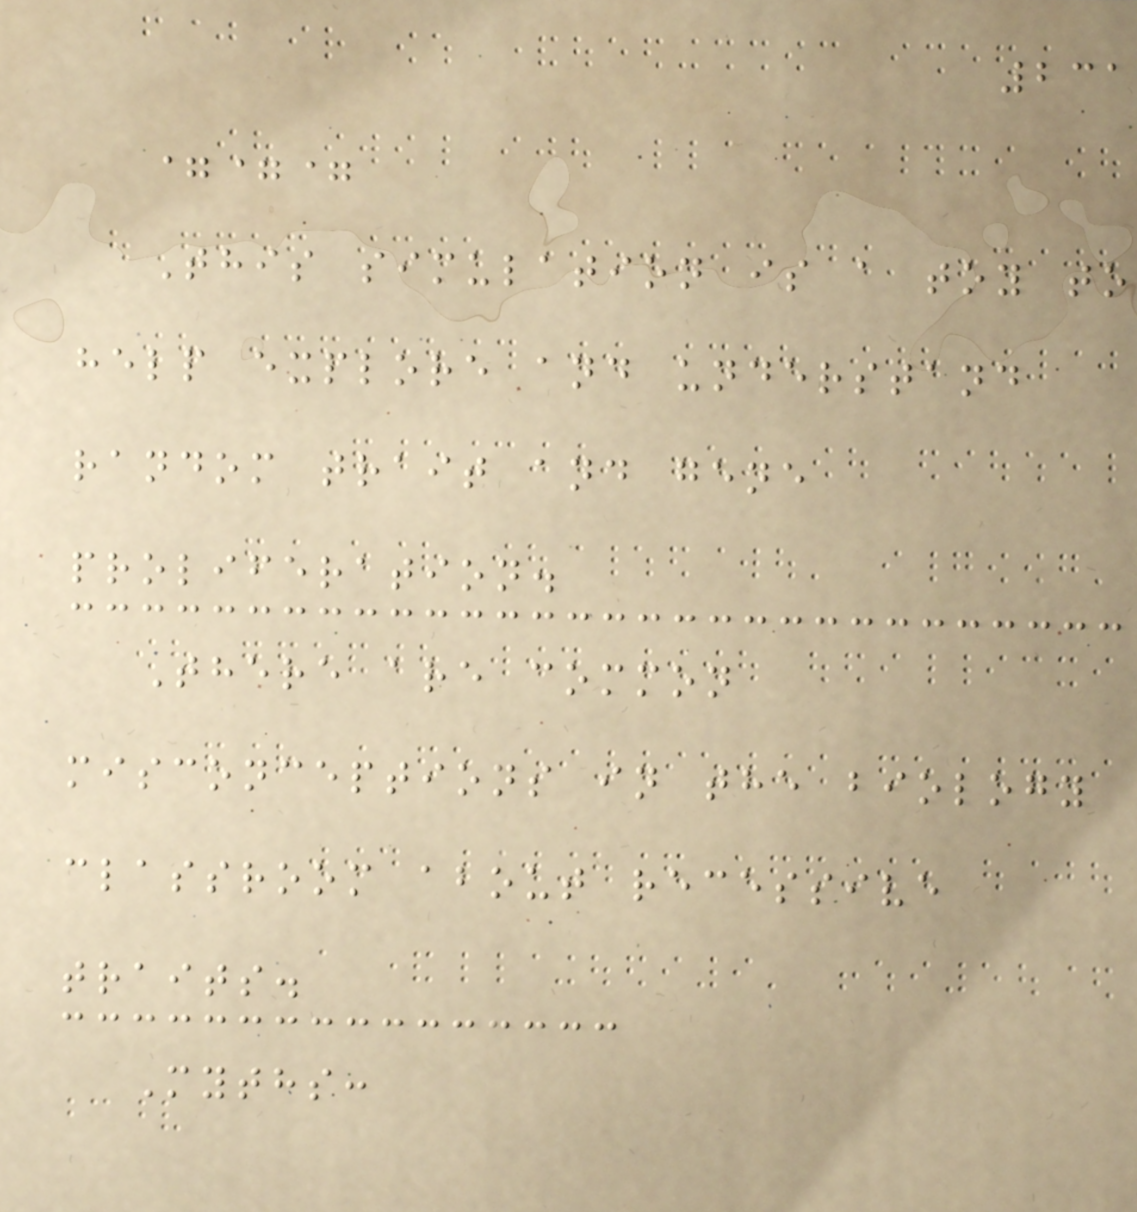231
===
This simulation is a toy to
help explore and understand
random trait and gene
proliferation.
There are common
misconceptions in the biology
classroom about recessive
traits.
Myths:
